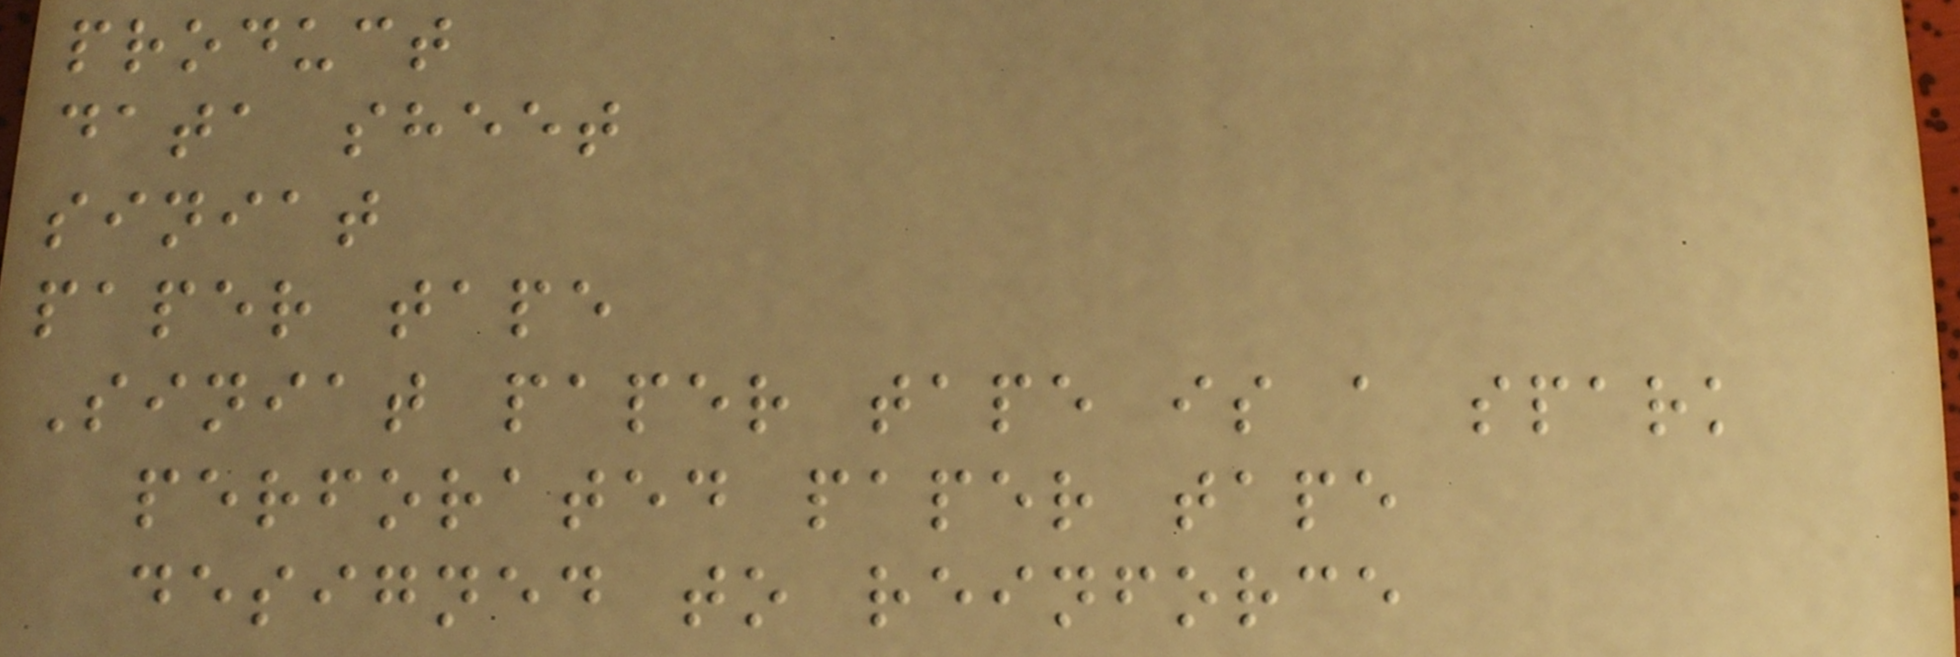product
data sheet
siniat
paper tape
Siniat paper tape is a spark
perforated paper tape
designed to reinforce
